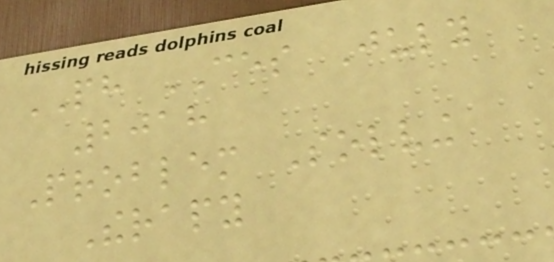PH CES July
2018
Problem Solving
Therapy
